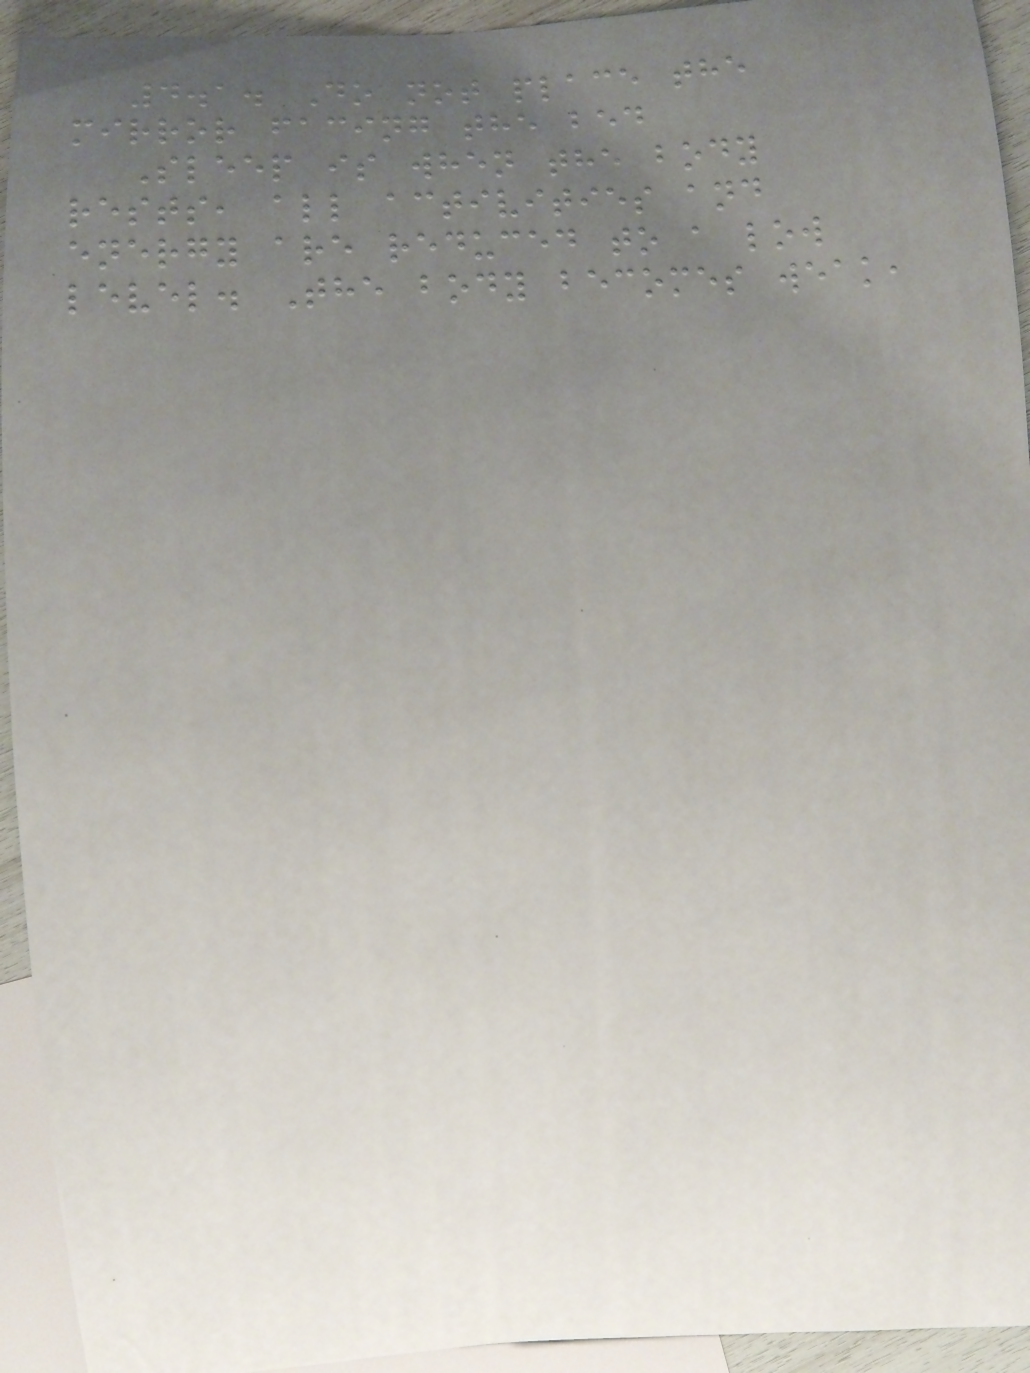4.1. Do not place the
mirror facing the bed
Sleep is when the body
rests, all activities and
energy are reduced to a low
level. The body becomes weak,
